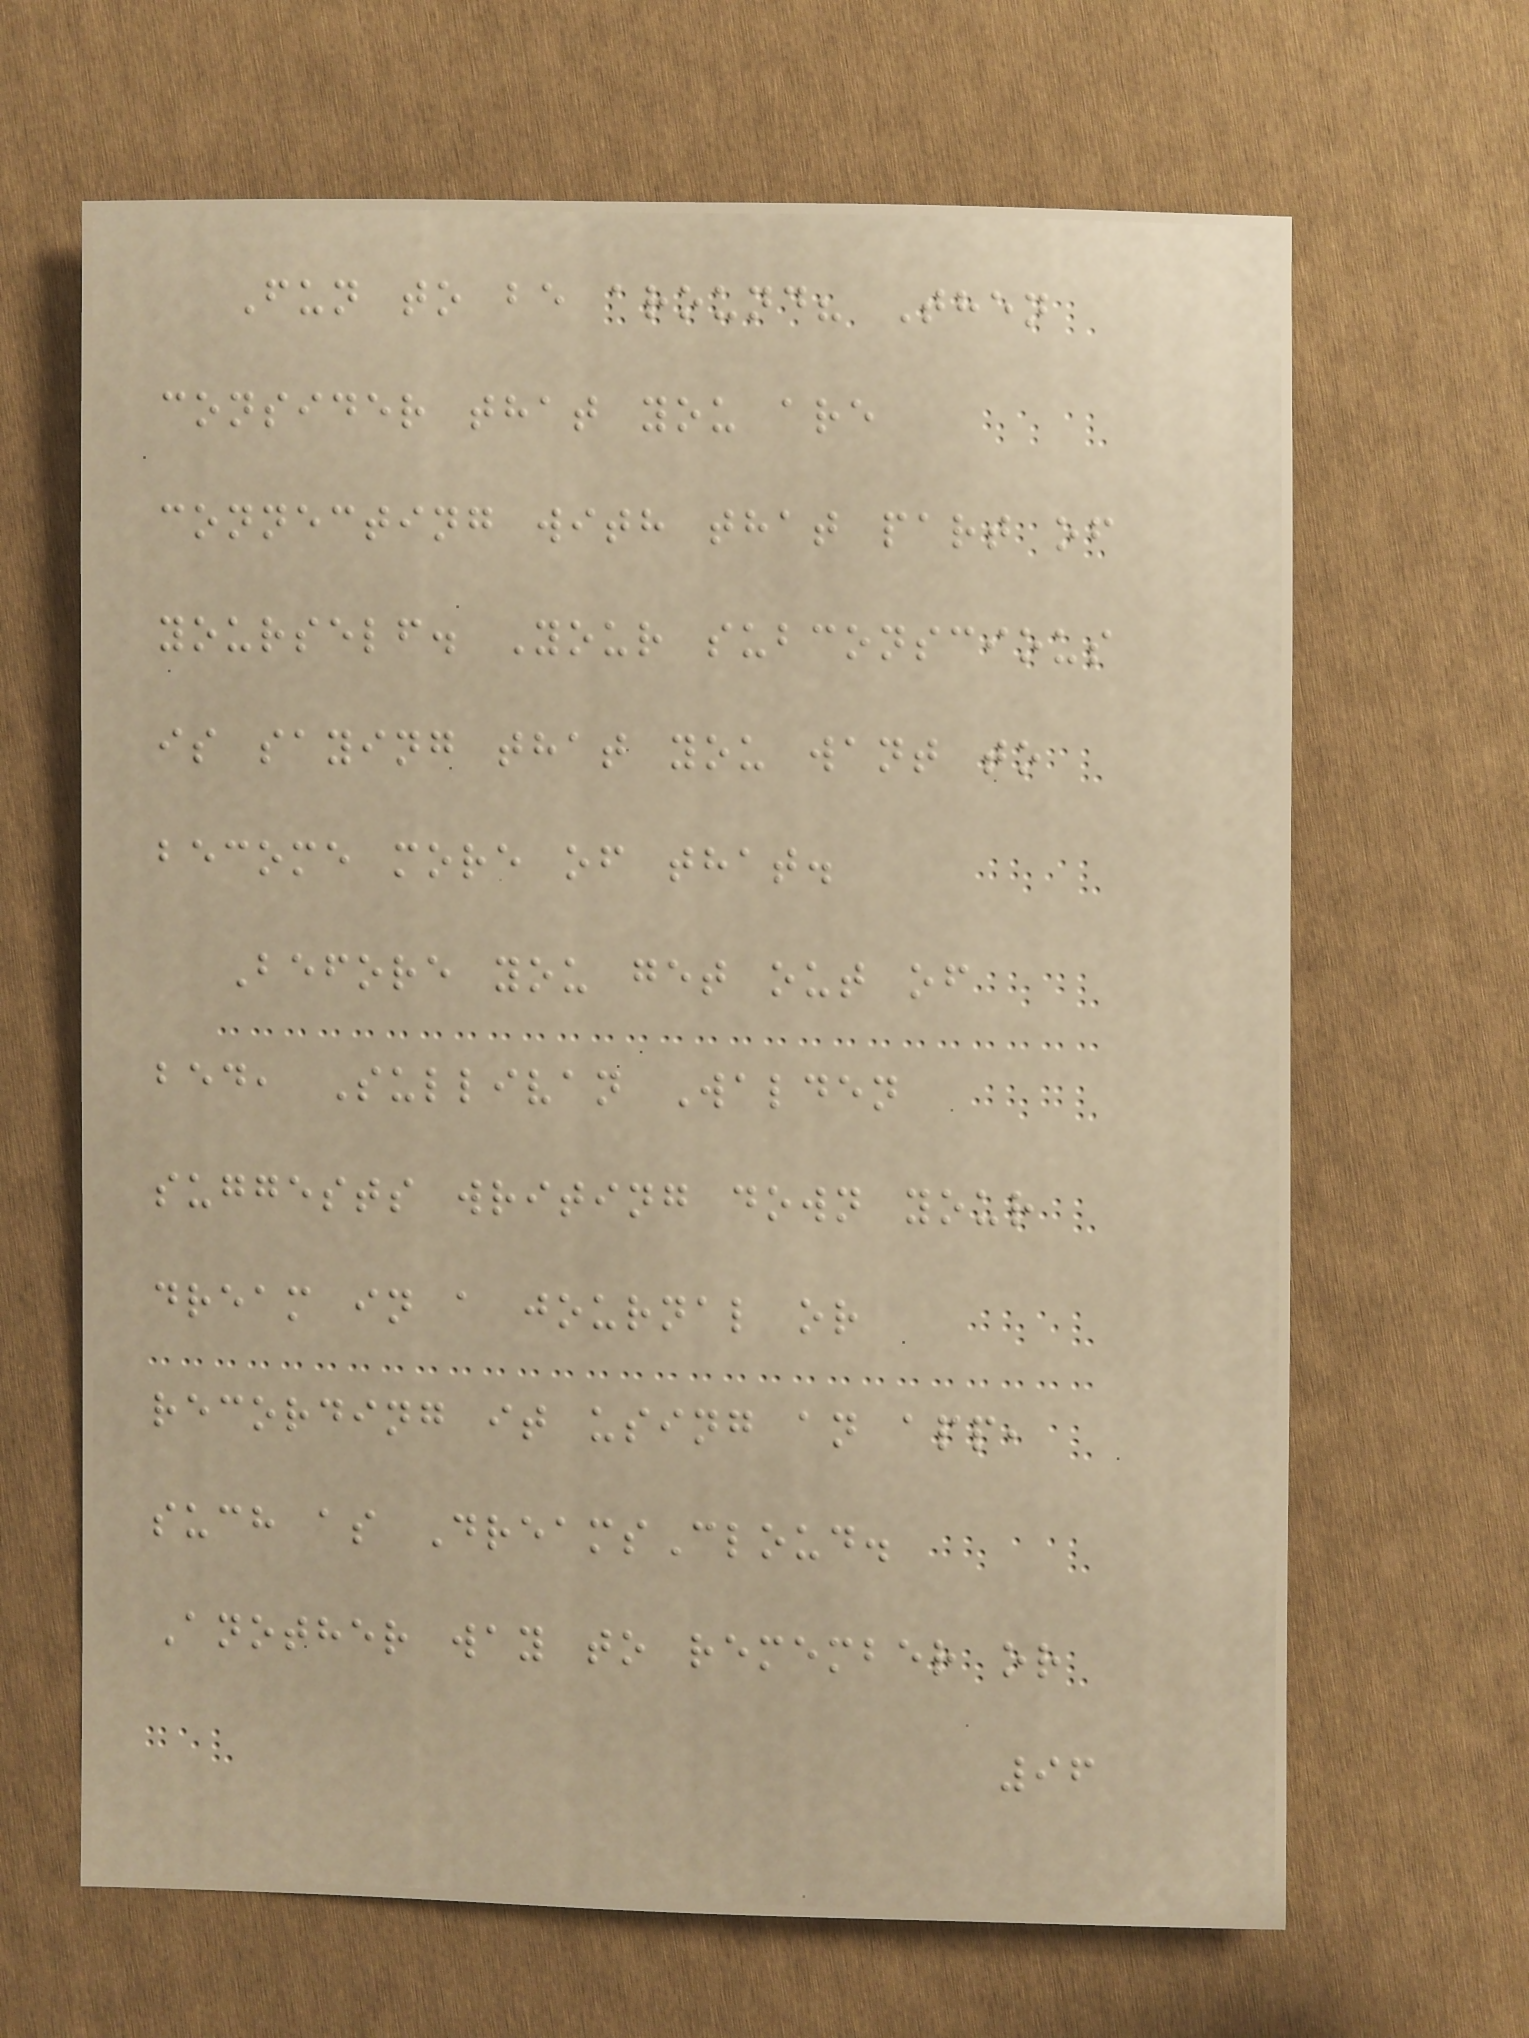Fun to be around? Then
consider that you are
connecting with that part of
yourself. Your subconscious
is saying that you want to
become more of that.
Before you get out of
bed, Sullivan Walden
suggests writing down your
dream in a journal or
recording it using an app,
such as DreamsCloud.
Another way to remember or
96
